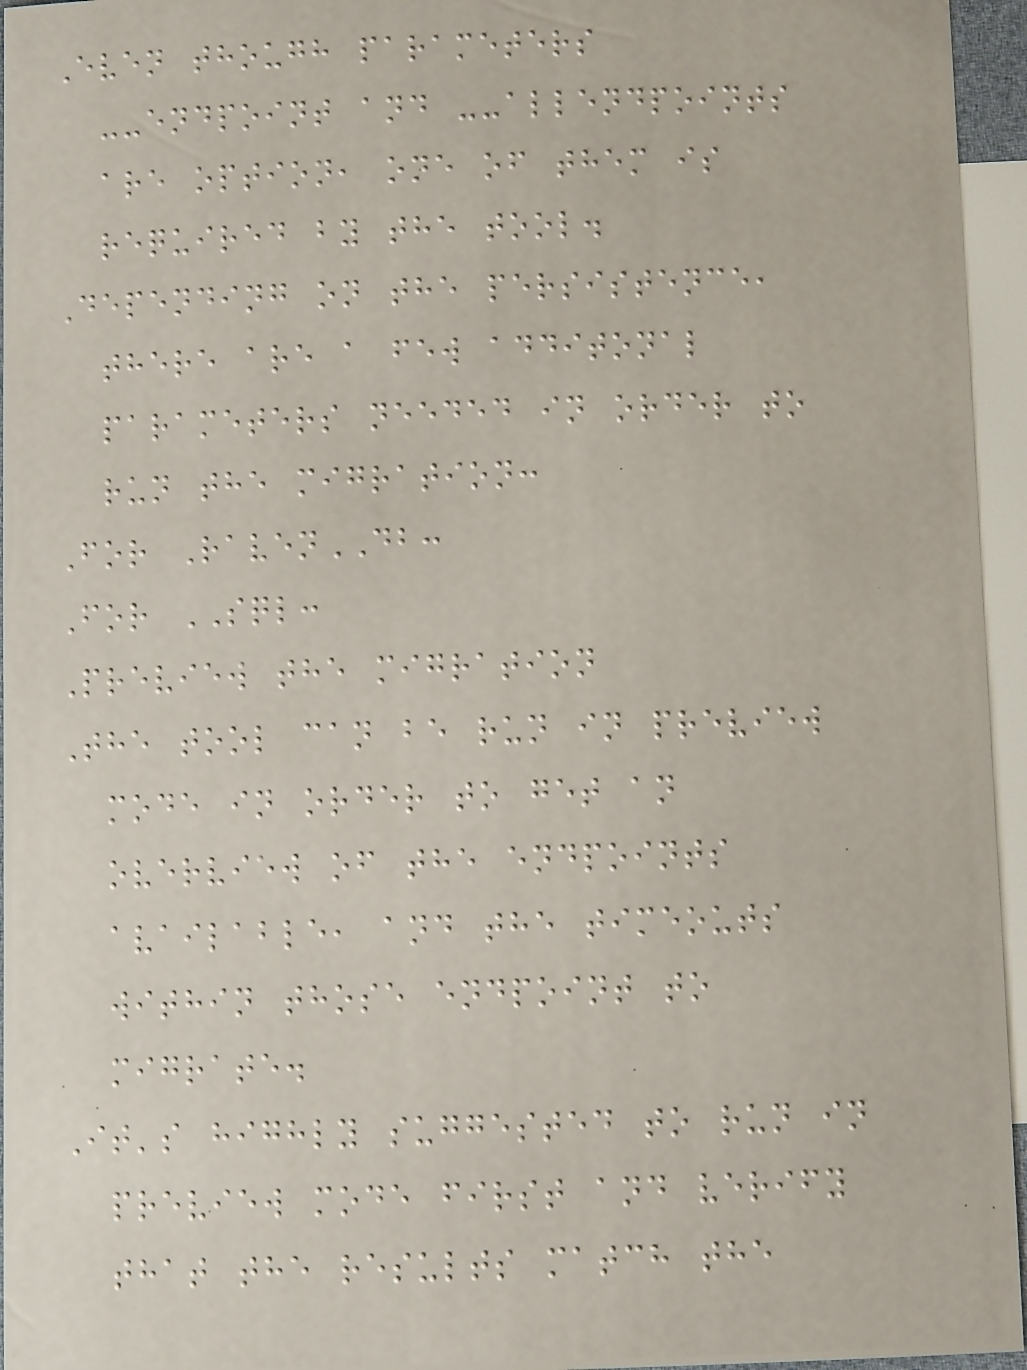Even though parameters
--endpoint and --allendpoints
are option, one of them is
required by the tool.
Depending on the persistence,
there are a few additonal
parameters needed in order to
run the migration:
For RavenDB:
For SQL:
Preview the migration
The tool can be run in preview
mode in order to get an
overview of the endpoints
available, and the timeouts
within those endpoint to
migrate.
It's highly suggested to run in
preview mode first and verify
that the results match the
